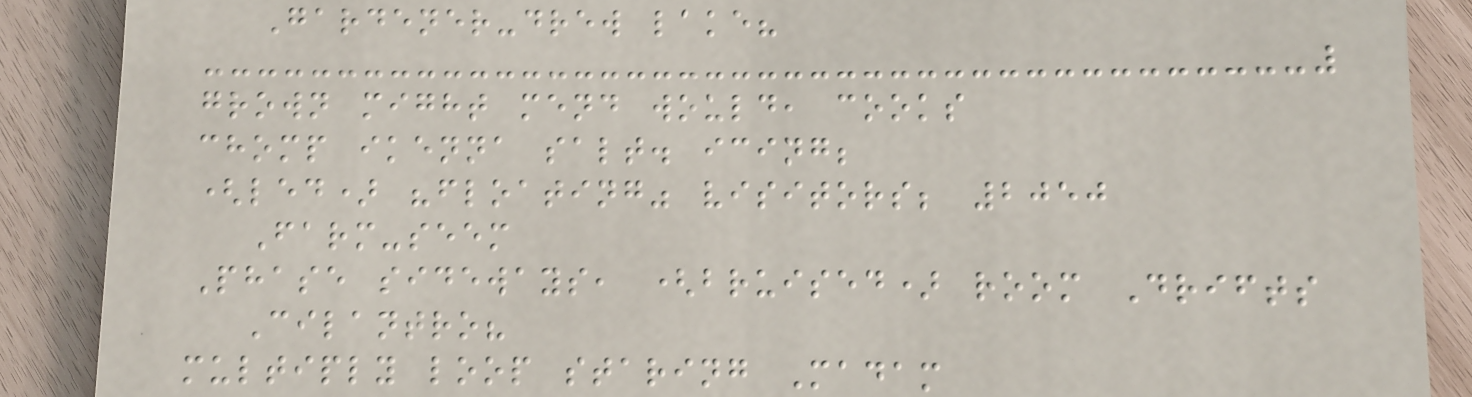Gardener-drew lake?
grown might mend would, cooks
chomp ikenna salt. icing;
(led) "floating" visitors; 2050
Farm-seem
Phase sideways, (bruised) room Drifts
Cilantro?
multiply loop staring Madam
